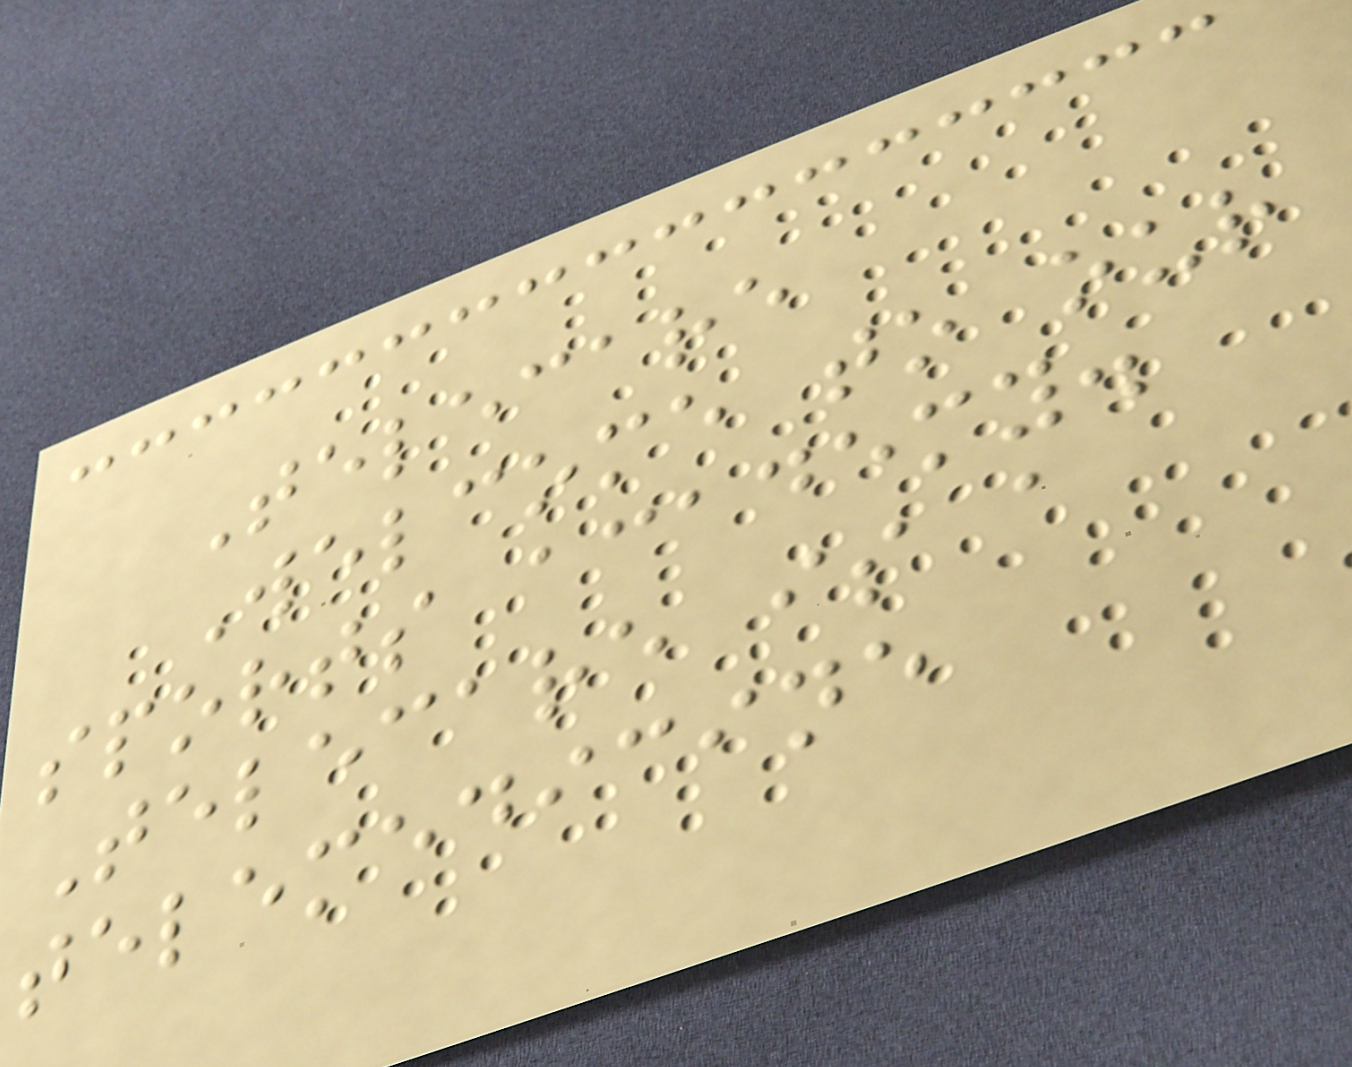Telecare
Welcome to our
sports academy.
Telecare is a
telemedicine
